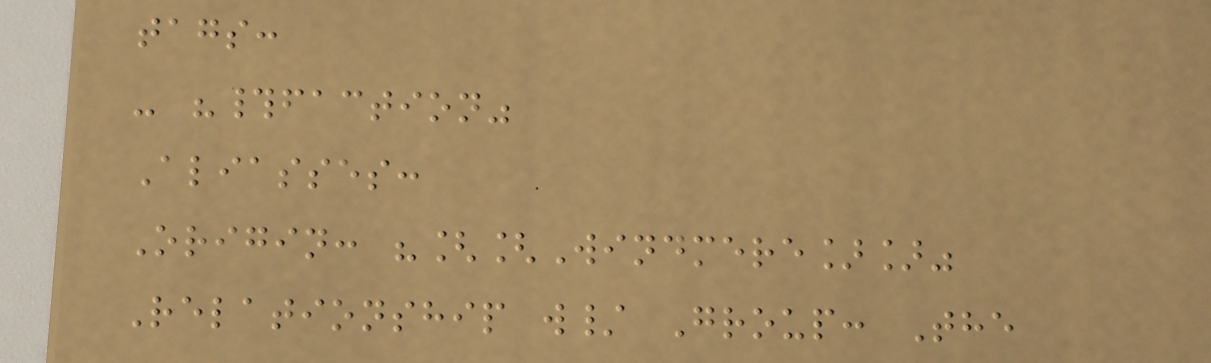tags:
- "#faction"
Aliasses:
Origin: "[[Windmere]]"
Relationship w/ Group: The
